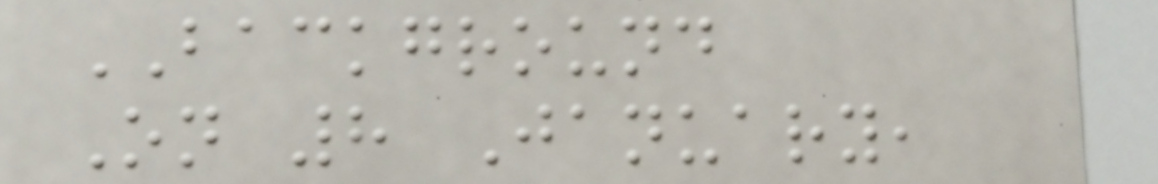BACKGROUND
On 8 January,
